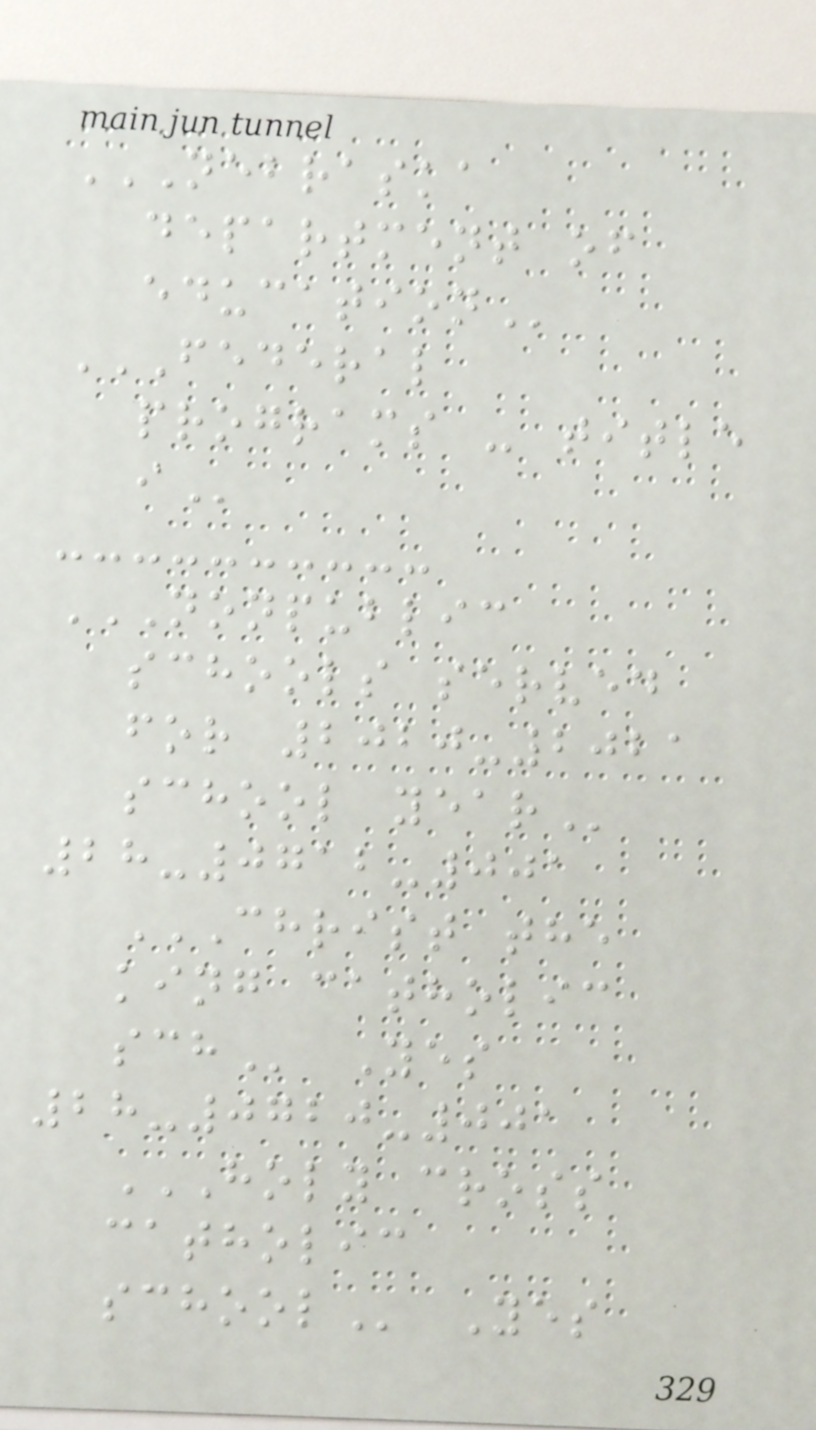NEBRASKA
DEPARTMENT OF
EDUCATION
FEDERAL
PROGRAMS - TITLE
I
NONPUBLIC
SCHOOLS SERVED
FOR 2020-2021
SCHOOL YEAR
28-0712-001
CHRIST THE
KING CATHOLIC
SCH Yes
28-0720-001
HOLY CROSS
CATHOLIC
SCHOOL Yes
